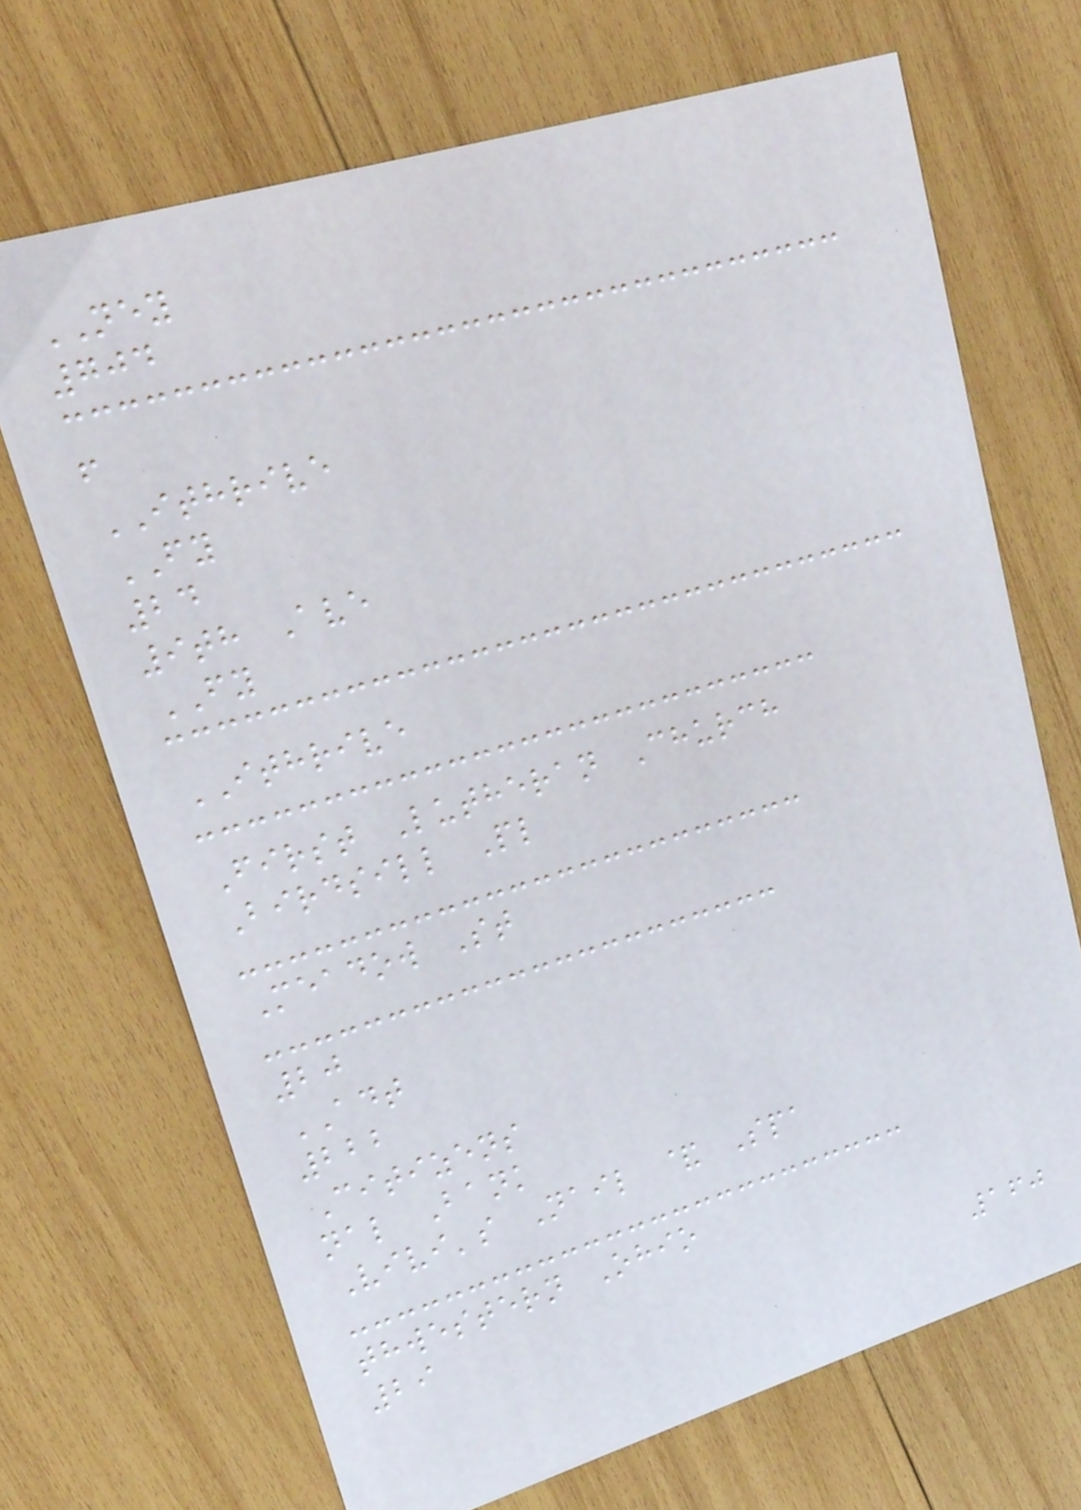NEY
704
f
ITHRIVE
FY
24
9th Ave
FY
ITHRIVE
First Lutheran Church
Birdsill Pl
Meadow St
20
ADT
222
Citizens
nal Bank
Vivi's Nail & Spa
thwestern Ohio
29
160
